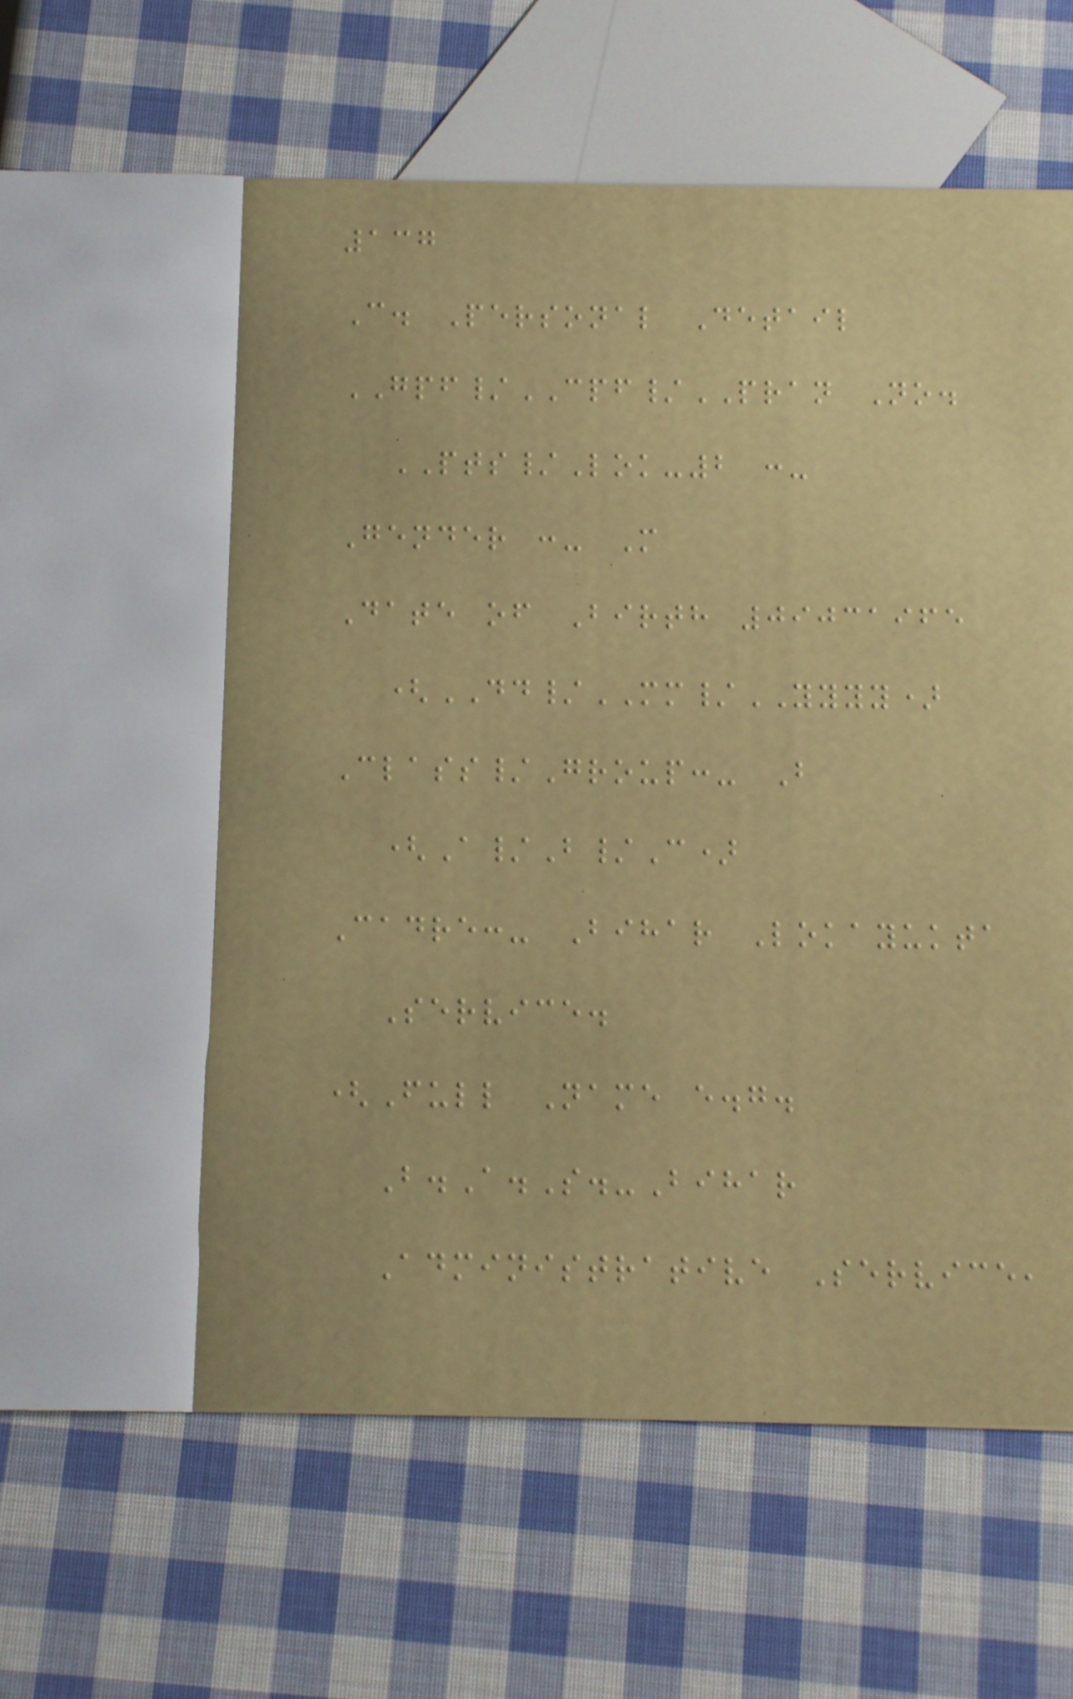137
C. Personal Detail
GPF/CPF/PRAN No.
PTS/Lok-2 :-
Gender :- M
Date of Birth 09031965
(DD/MM/YYYY)
Class/Group:- B
(A/B/C)
Cadre:- Bihar Lokayukta
Service.
(Full Name e.g.
B.A.S.-Bihar
Administrative Service,
